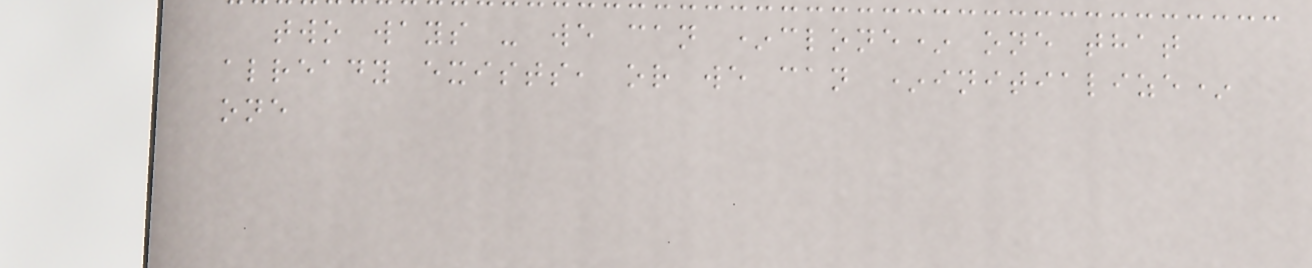two ways - we can *clone* one that
already exists, or we can *initialize*
one
